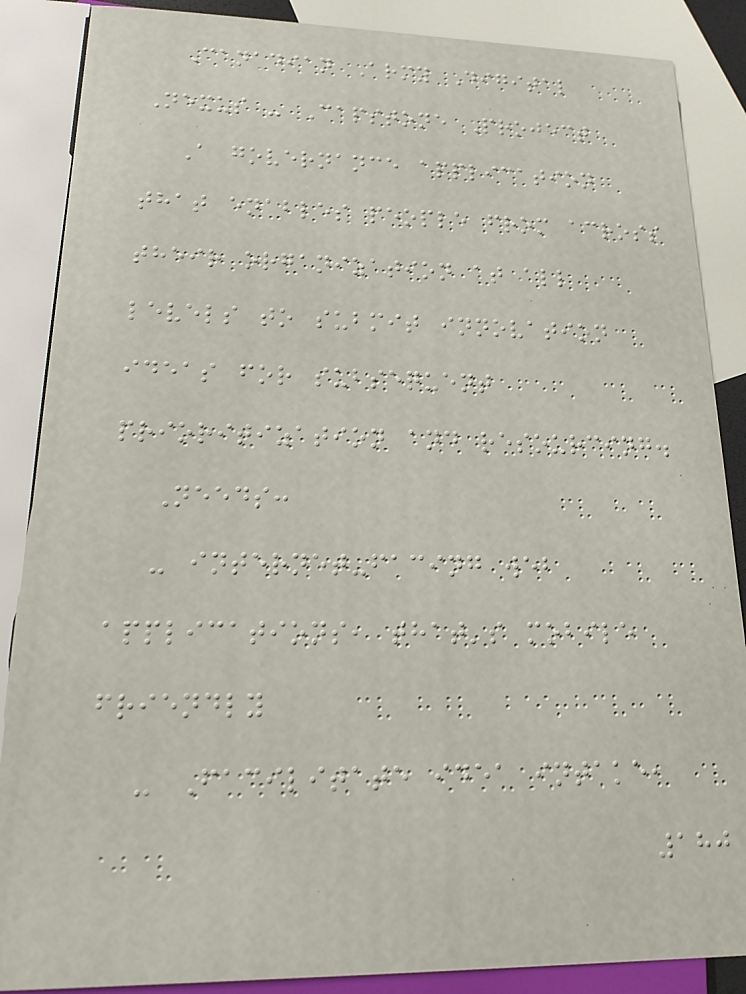Canadian Army Digital
Nexus - Capstone Project
A governance application
that enables people from across
their organization at all
levels to submit innovation
ideas for subsequent
prioritization and resourcing.
Needs:
- internet-facing web
applications, that's mobile
friendly
- Facilitate idea intake,
180
